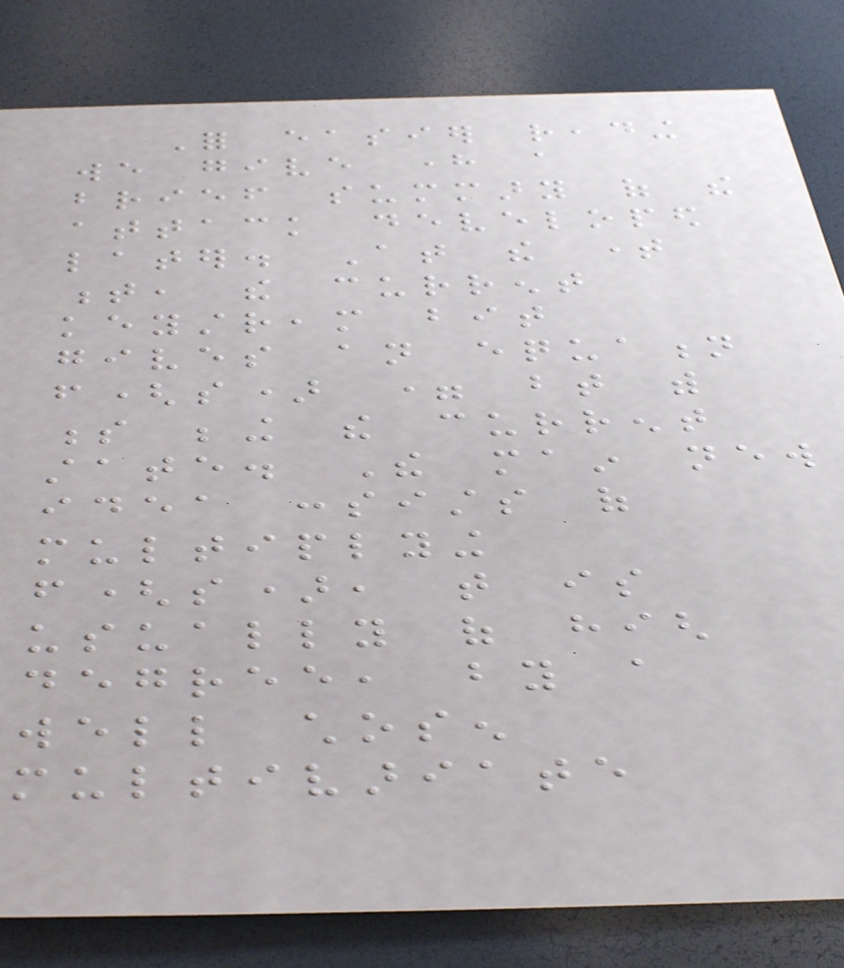For easier reading
we give here a
brief summary of the
attack developed
later. At the time
t, the current
keystream bit
gives an equation
f(s) = bt with
s being the current
state. The main new
idea consists of
multiplying
f(s), that is
usually of high
degree, by a
well chosen
multivariate
